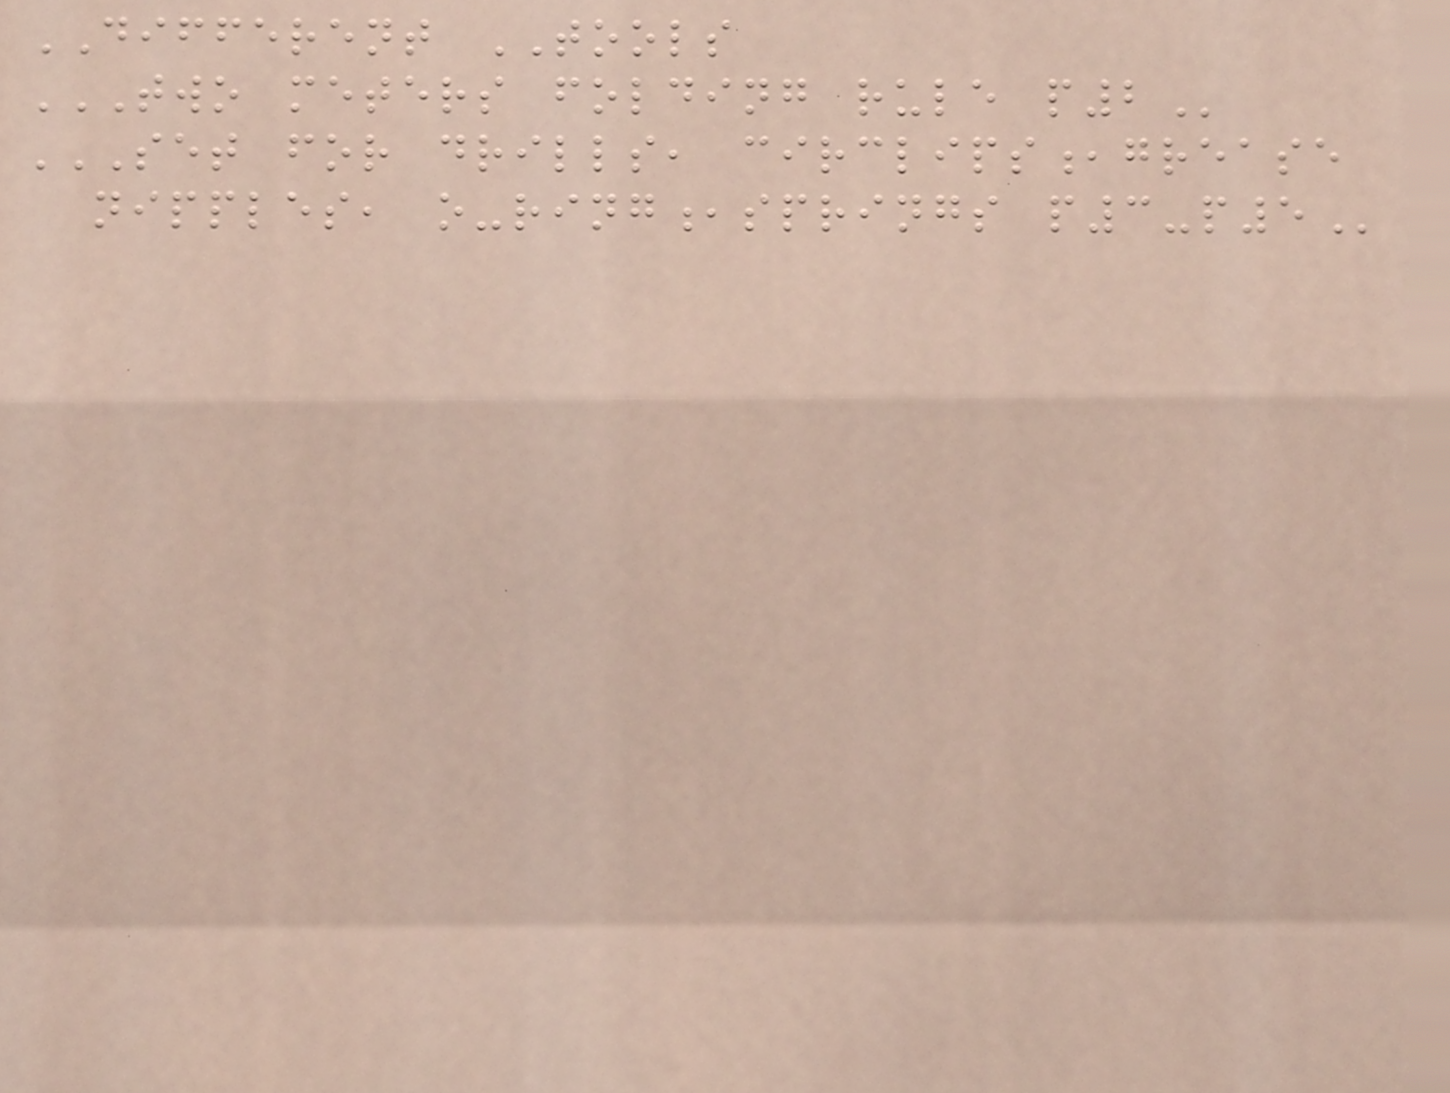DIFFERENT TOOLS
TWO METERS FOLDING RULE P2
SET FOR DRILLS, CIRCLIPS,GREASE
NIPPLES, O-RING,SPRINGS P3-P5
